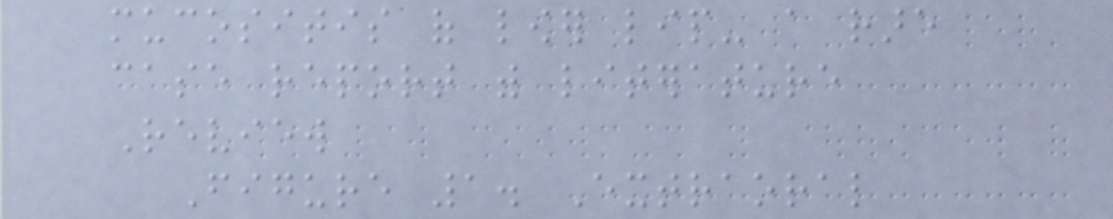mucositis of lower lip- a rare
case report with literature
Review
Figure 1. Extraoral
